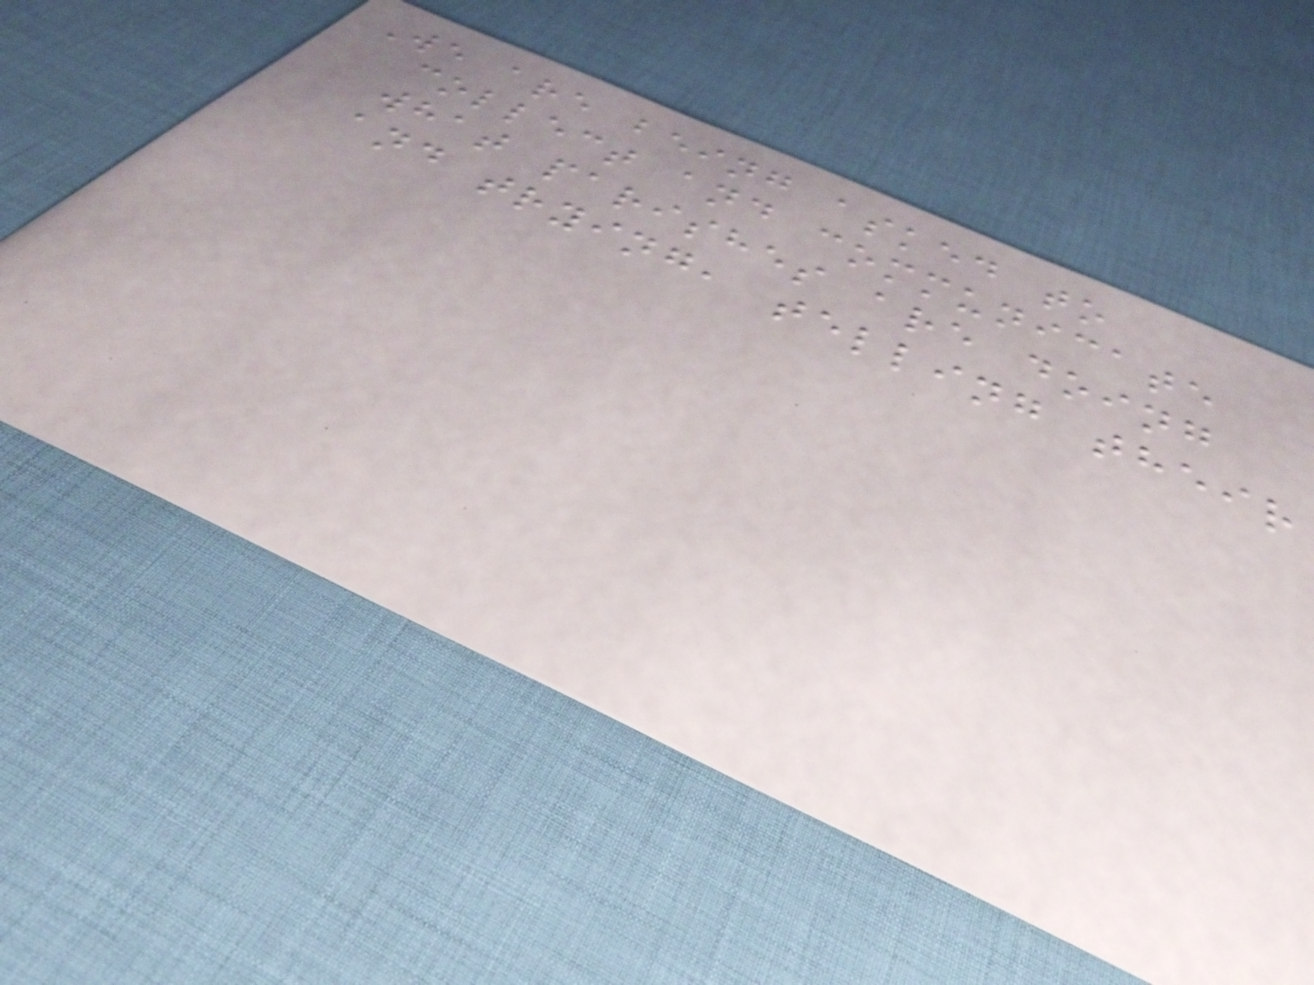We are being asked to
collect and communicate
what parishes are doing
and trying, telling their
